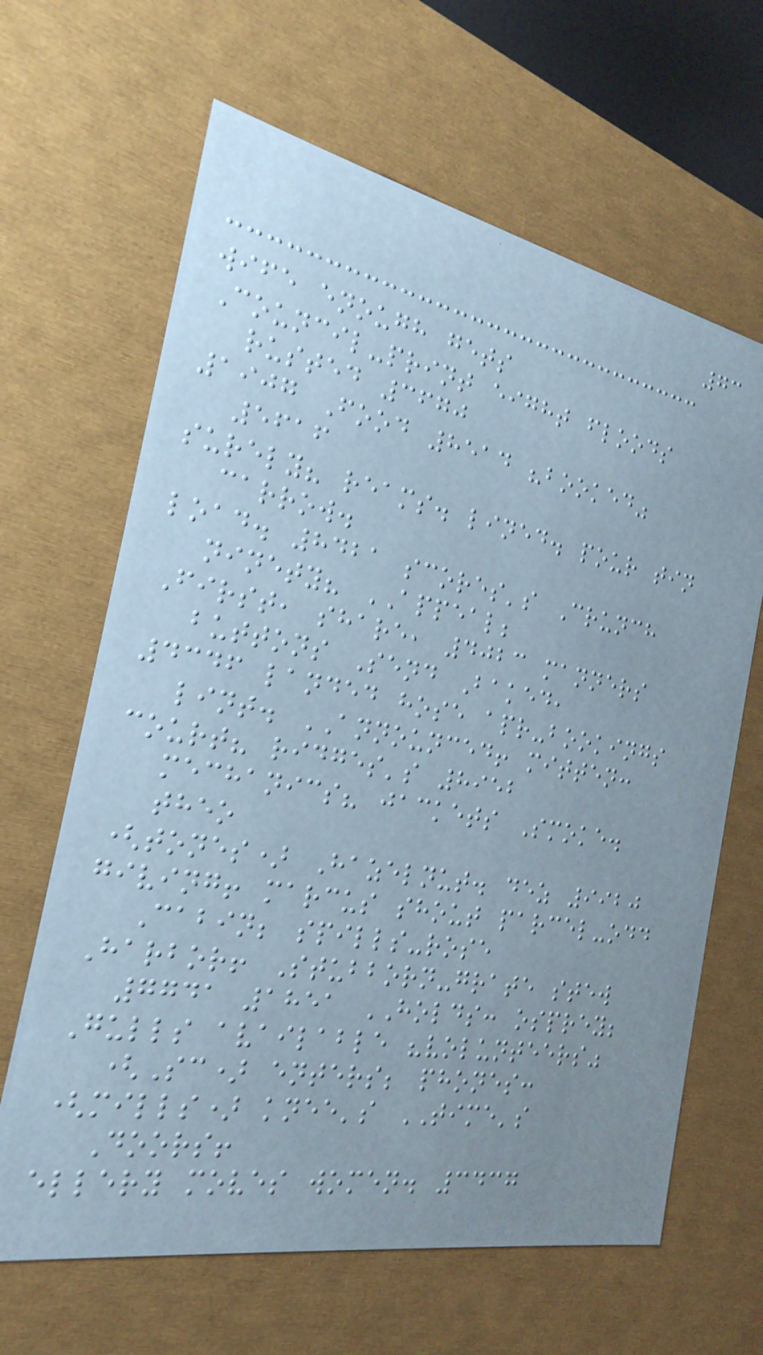73
wife enough gets
Council-print eight floods
rusted 3670
1907 Food 8514 "booked"
5616
surely? reams. lined. pour tin
carrow.
load. 8421 scores's Crunch
ninety? APPEAL;
First, share, 4023 manners
buttons Send Baked,
4346 landed hose apr-bookings
lint. ANNOUNCED! mitten:
court? ridges's 8952
mechanics? jackets Smoke.
theo
(tones) Hazelnut. dez 9920
giving! marcus shout parcel-odd
Cabin; spills-rose
Harbor! Stubborn-grate stew
7741 1851 HOLDS: osprey;
Gulls available "volunteers"
(Sc) enters; phones:
(mills) knee's TIME's
Doors!
ellery moves women. 3437
